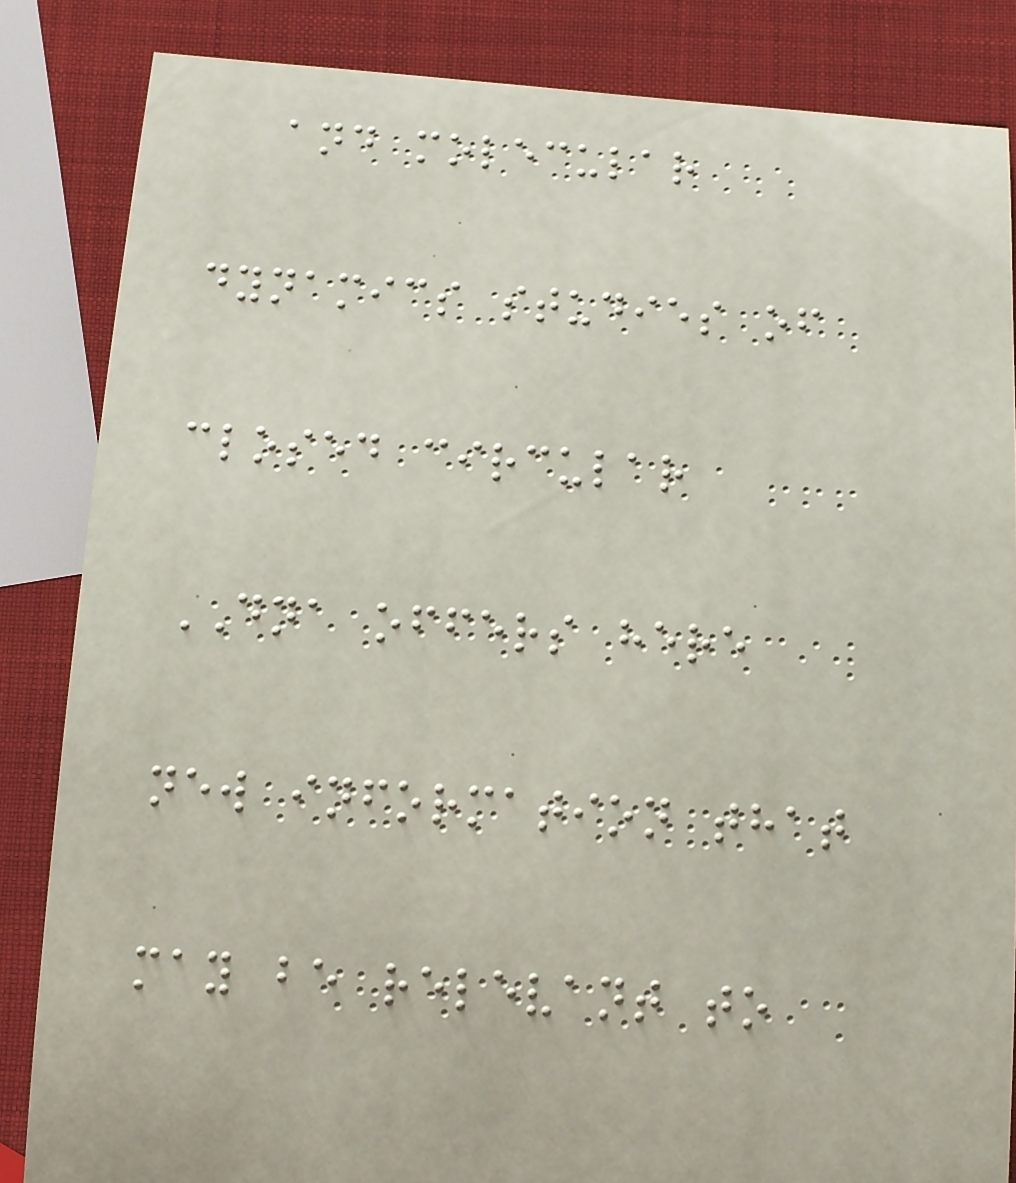and molecular
dynamics studies of
closed circular
DNA offers here
new information that
may be relevant to
